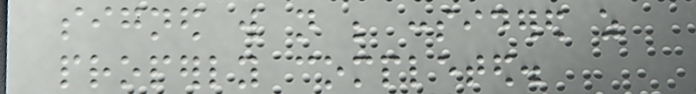signed will not be considered as
properly completed.
